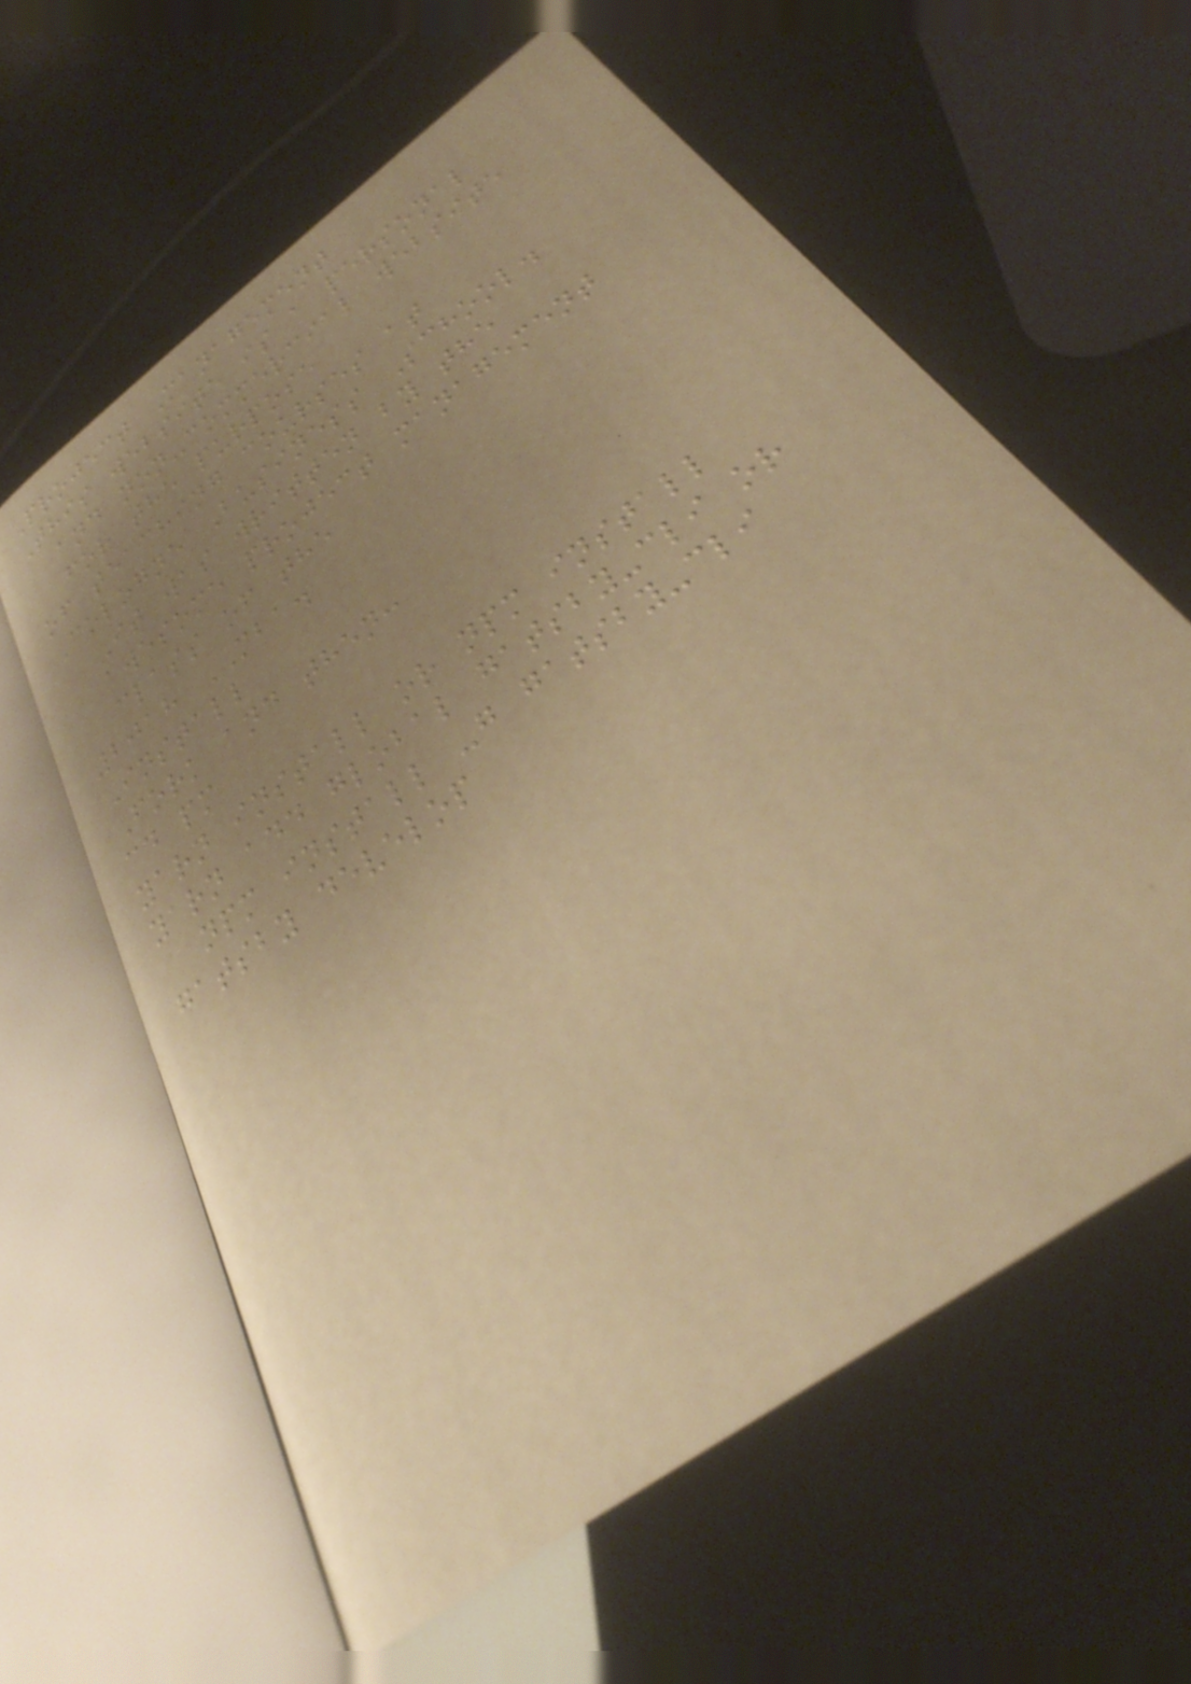Project Management
This website is a personal
and non-commercial website
for the purpose
of teaching courses at
Cologne Business School.
It was written by the
awesome project management
class of the
2018 MBA.
Install
Fork and then:
cd pm
yarn install or npm install
yarn add global gatsby-cli or
npm install -g gatsby-cli
gatsby develop
